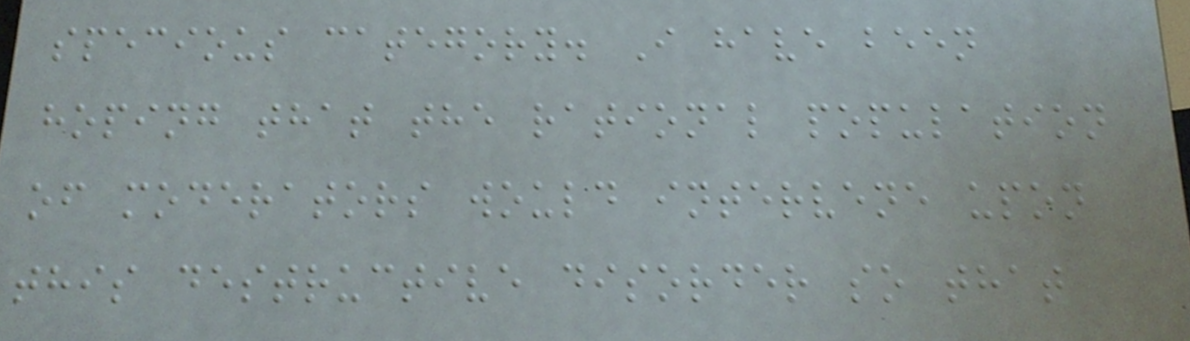specious category. I have been
hoping that the rational population
of moderators would intervene upon
this destructive disorder so that
